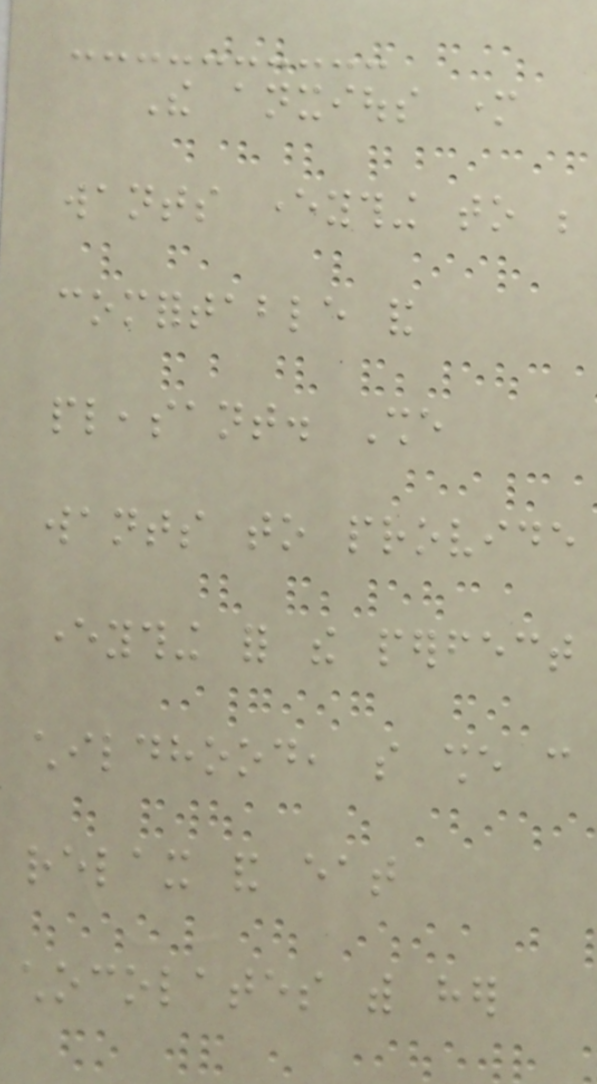The anxious mother
wants everything to be
comfortable and
pleasant. She
wants to provide
everything for the perfect
childhood, so she can
relax and eat
chocolates with her
